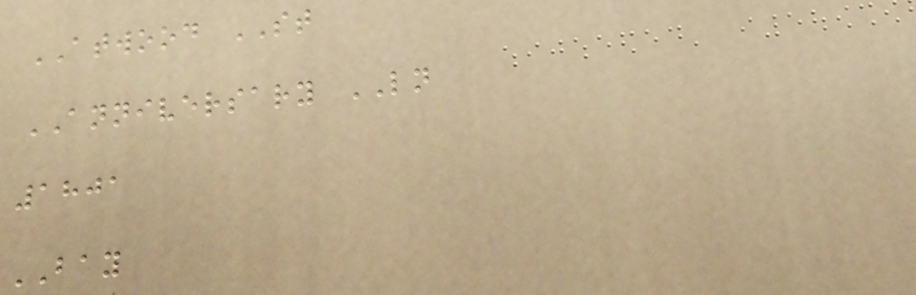ATWOOD ST
ANNIVERSARY LN
1801
BAY
